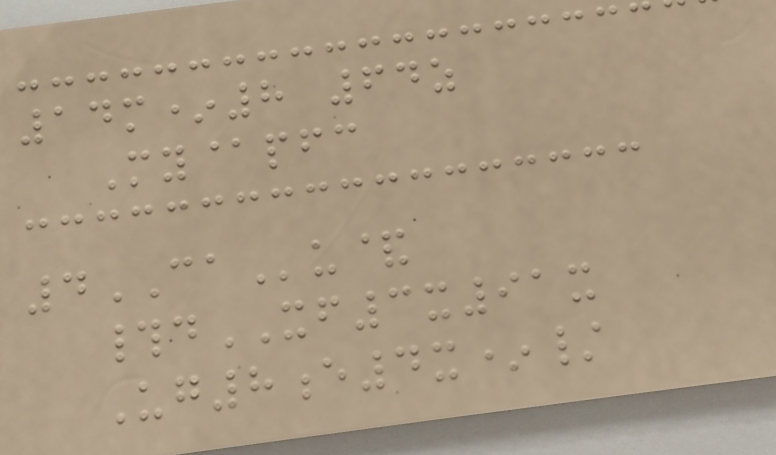14m*8 64z
My@pfc
4CAu&
#dXF3x91x
Ug8e4x*/
